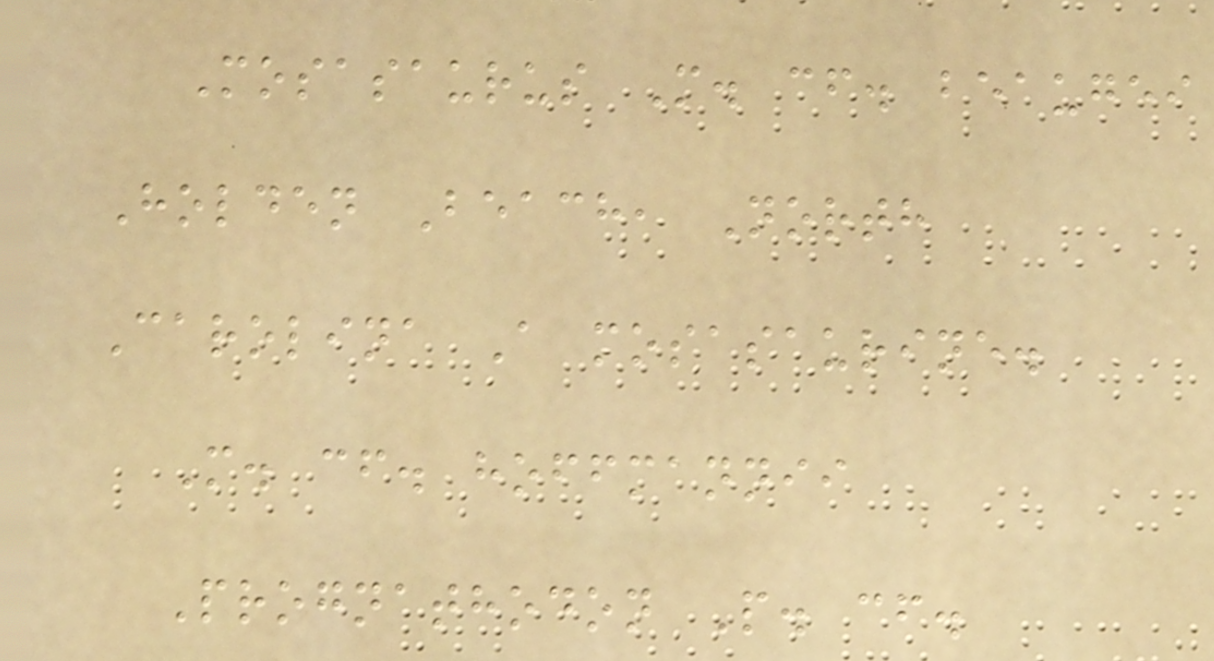Mosasaurus M. cf. beaugei
Holden Beach, North
Carolina A mosasaurine.
M. cf. hoffmannii
Prognathodon P. cf.
